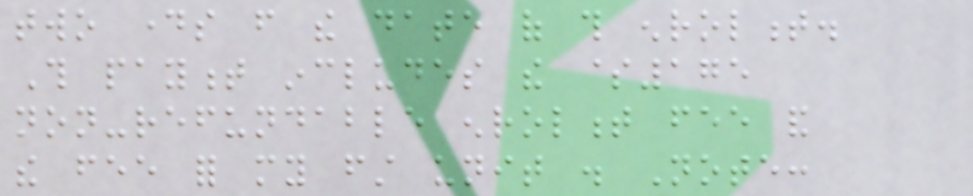two days from the date of this enrolment.
This payment includes the $175
non-refundable enrolment fee and
the fee for my first unit . Note:
